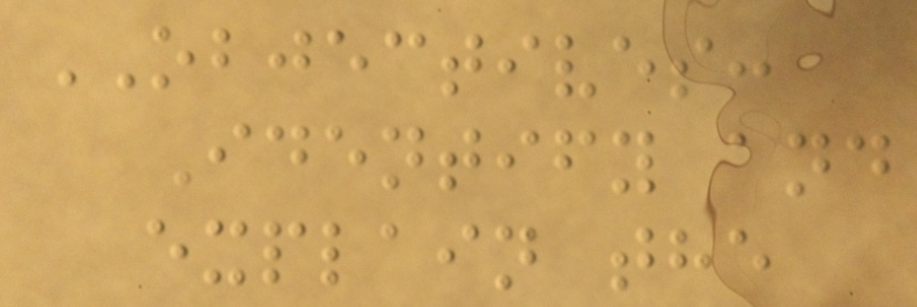OBJECTIVES:
Identify and
explain the
